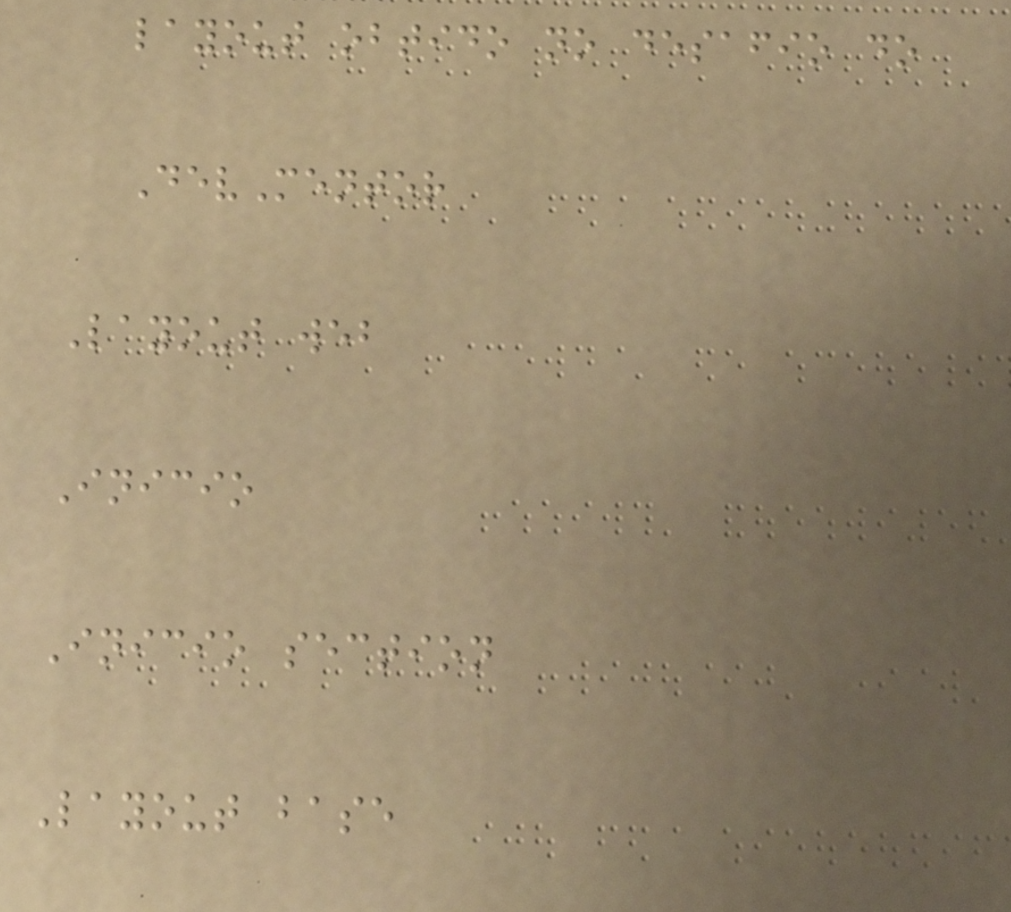layout obtido no desafio do
DevMentor
Layout web
Inicio
Inicio section
Layout base
